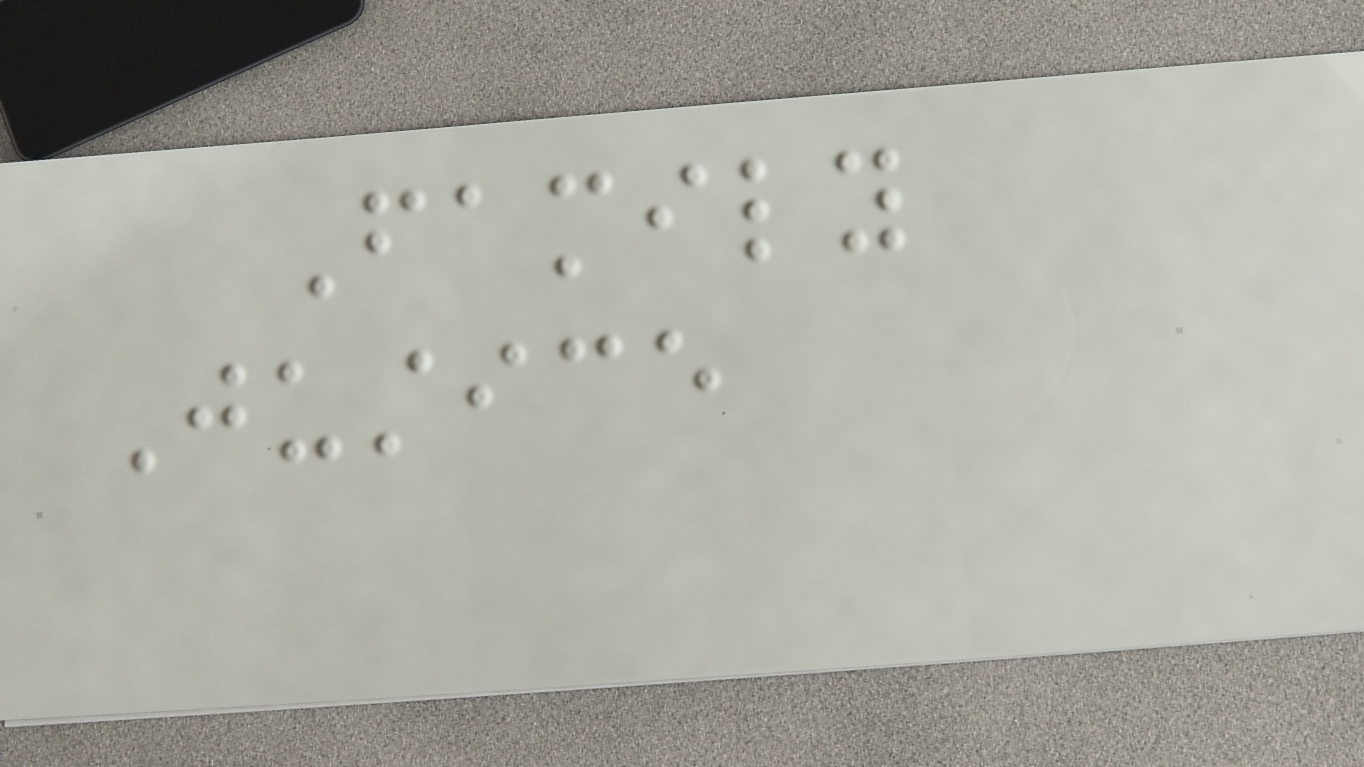Family
Justice
